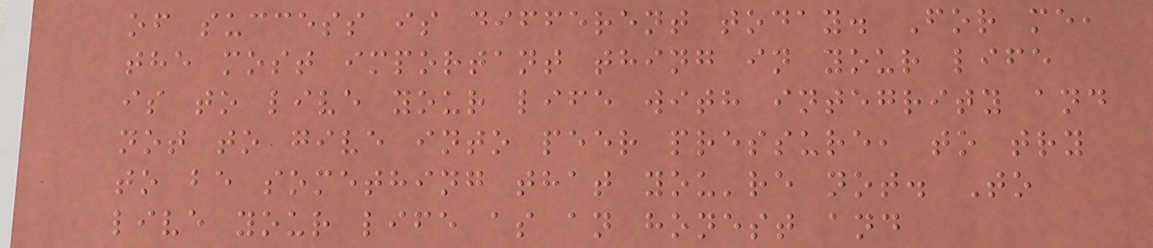of success is different today. For me,
the most important thing in your life
is to live your life with integrity and
not to give into peer pressure, to try
to be something that you're not. To
live your life as an honest and
